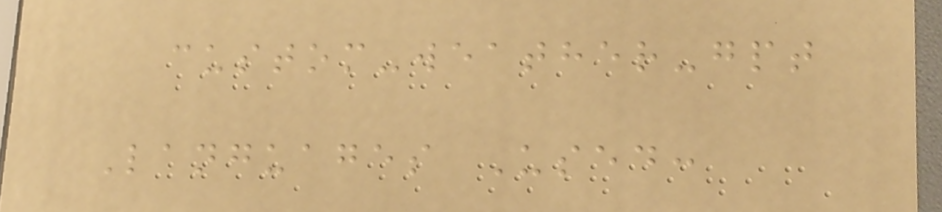custom-weather-gpt
Languages Used:
